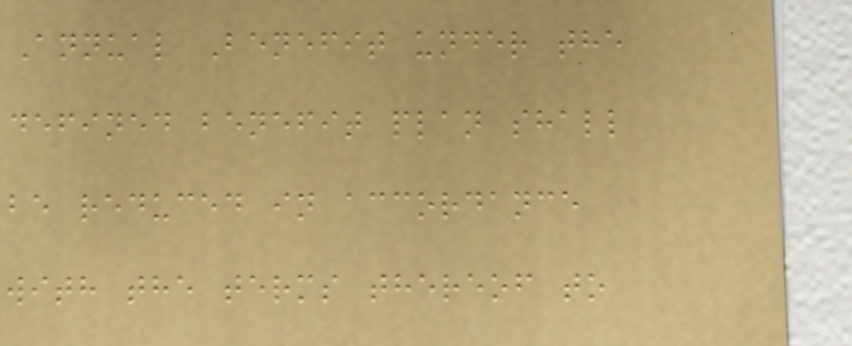Annual Benefit under the
defined benefit plan shall
be reduced in accordance
with the terms thereof to
